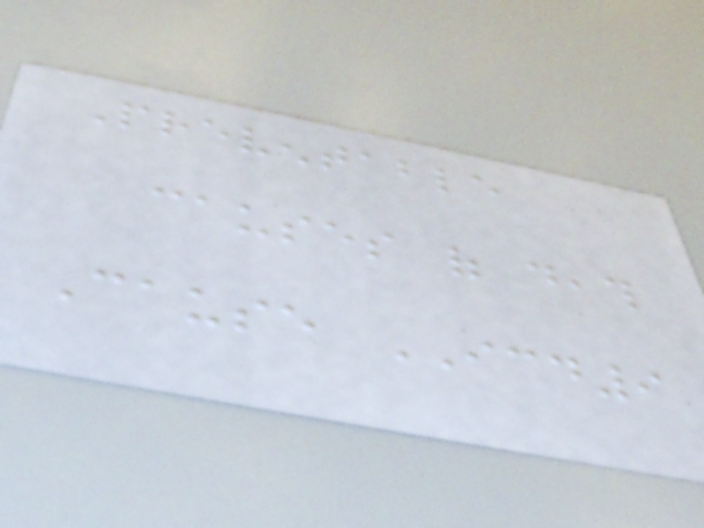Preventable
causes of death
Cause ICD9
